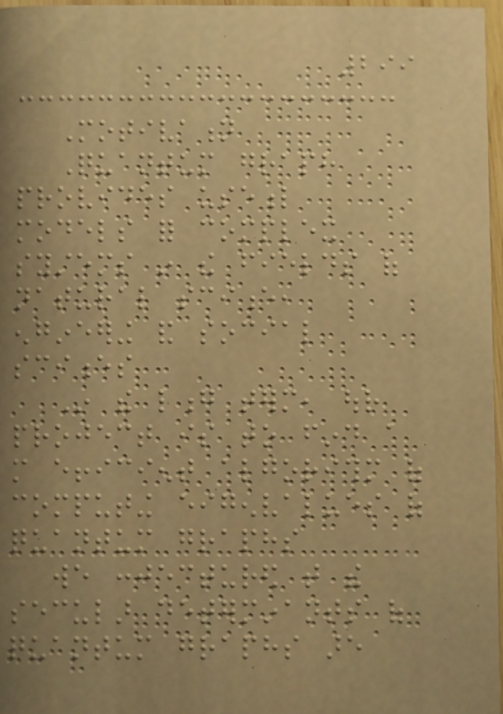299
Motivation
Quantum graph
provides useful
models for complex
systems in the fields of
natural science,
engineering and social
sciences
In the long term, our
project is to find a
more efficient algorithm of
computing eigenvalues of
quantum graphs
we conjectured that the
secular determinants of
quantum graphs are
